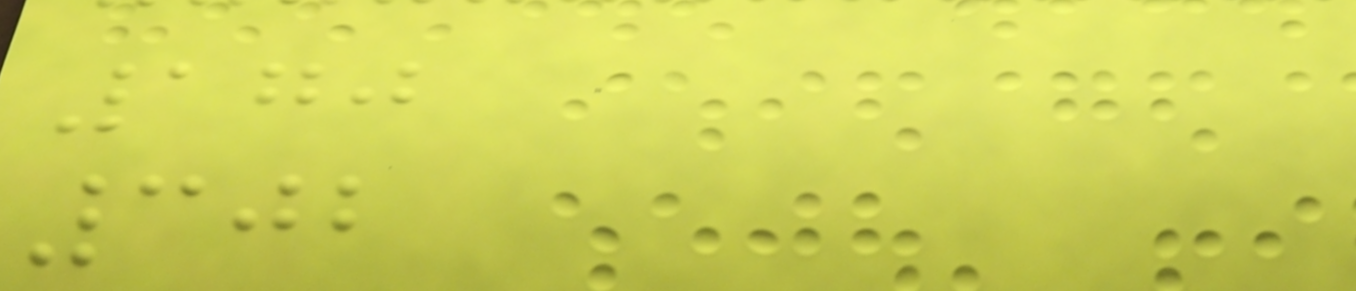170
302
